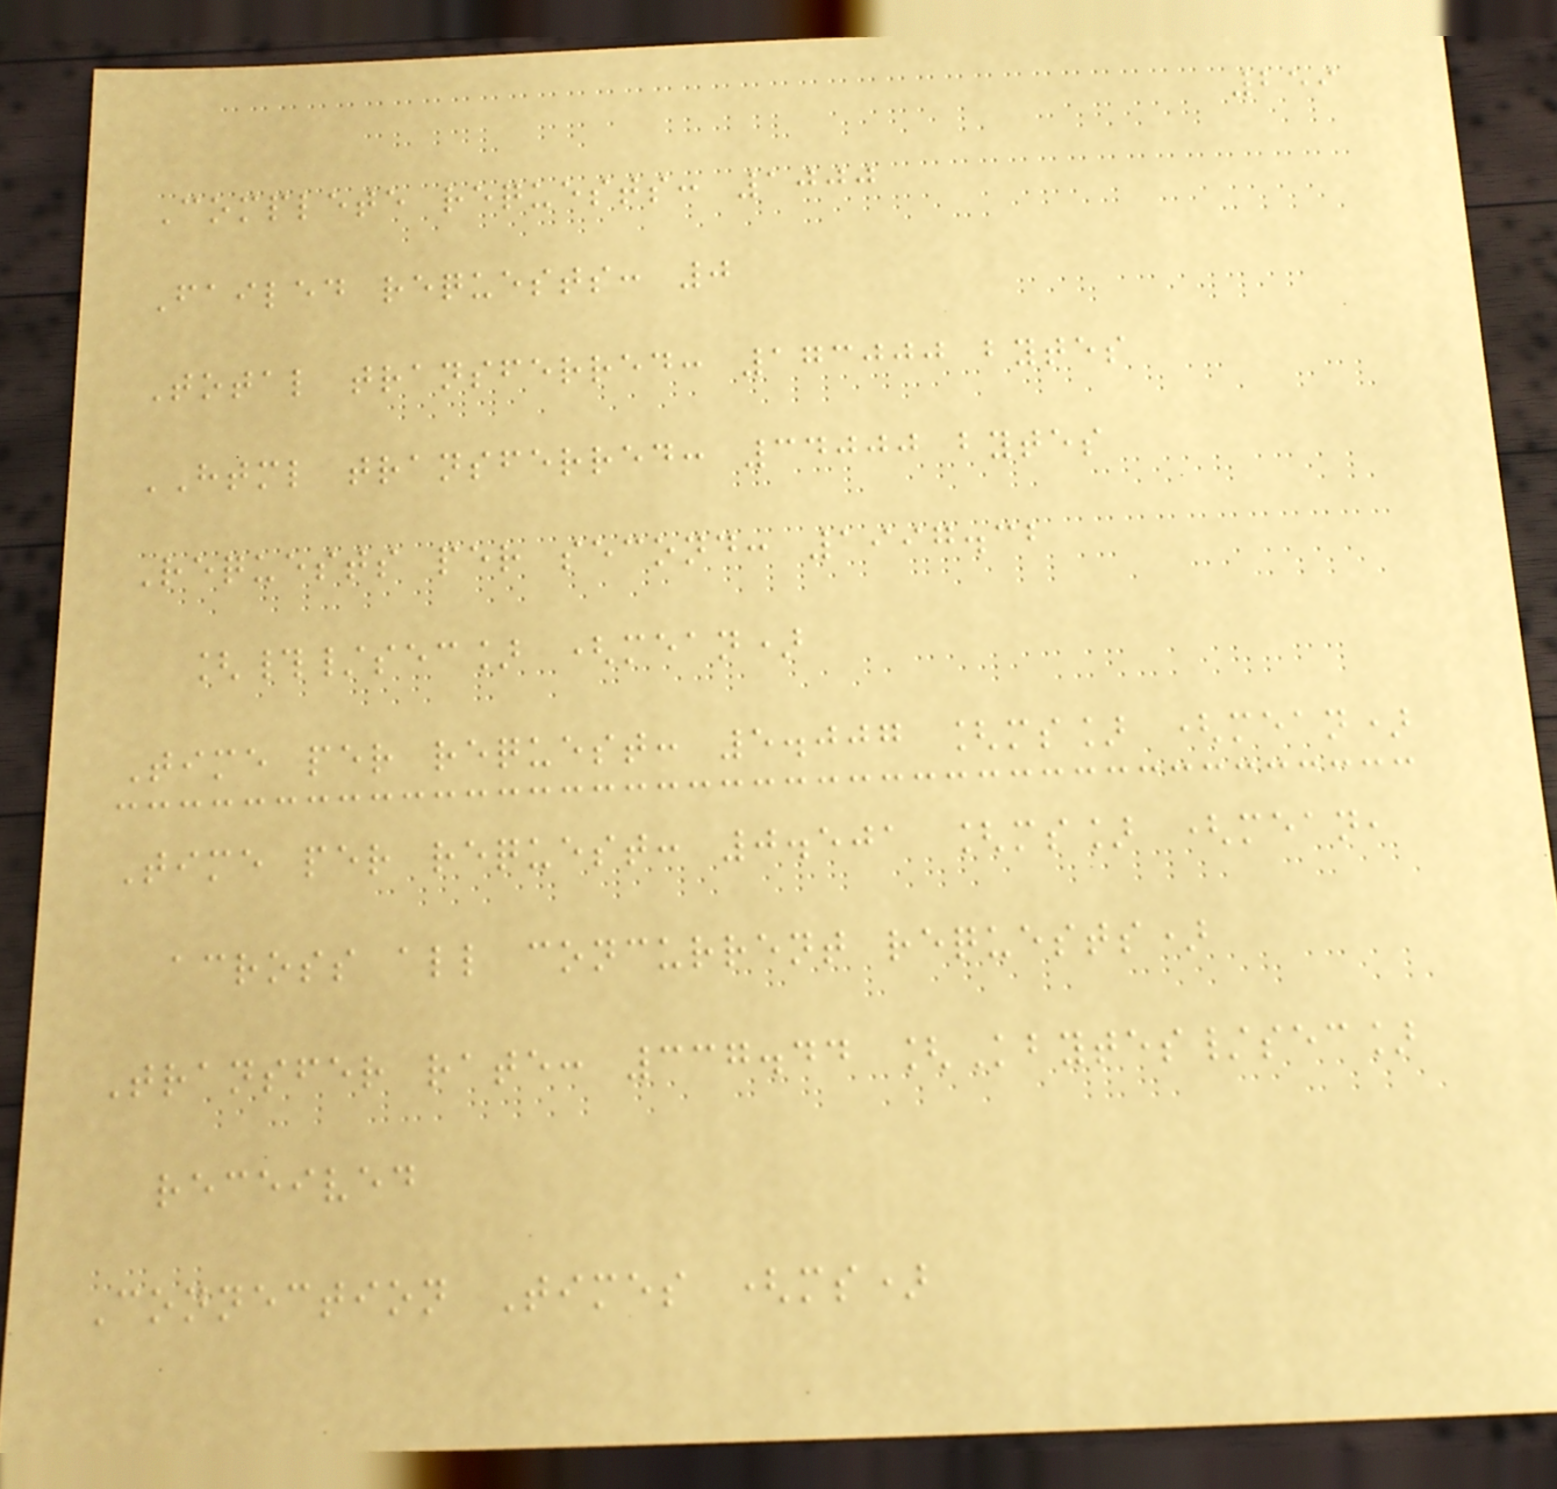259
Complete requests: 1000
Failed requests: 0
Total transferred: 173000 bytes
HTML transferred: 34000 bytes
Requests per second: 1997.32
[#/sec] (mean)
Time per request: 5.007 [ms] (mean)
Time per request: 0.501 [ms] (mean,
across all concurrent requests)
Transfer rate: 337.44 [Kbytes/sec]
received
Connection Times (ms)
